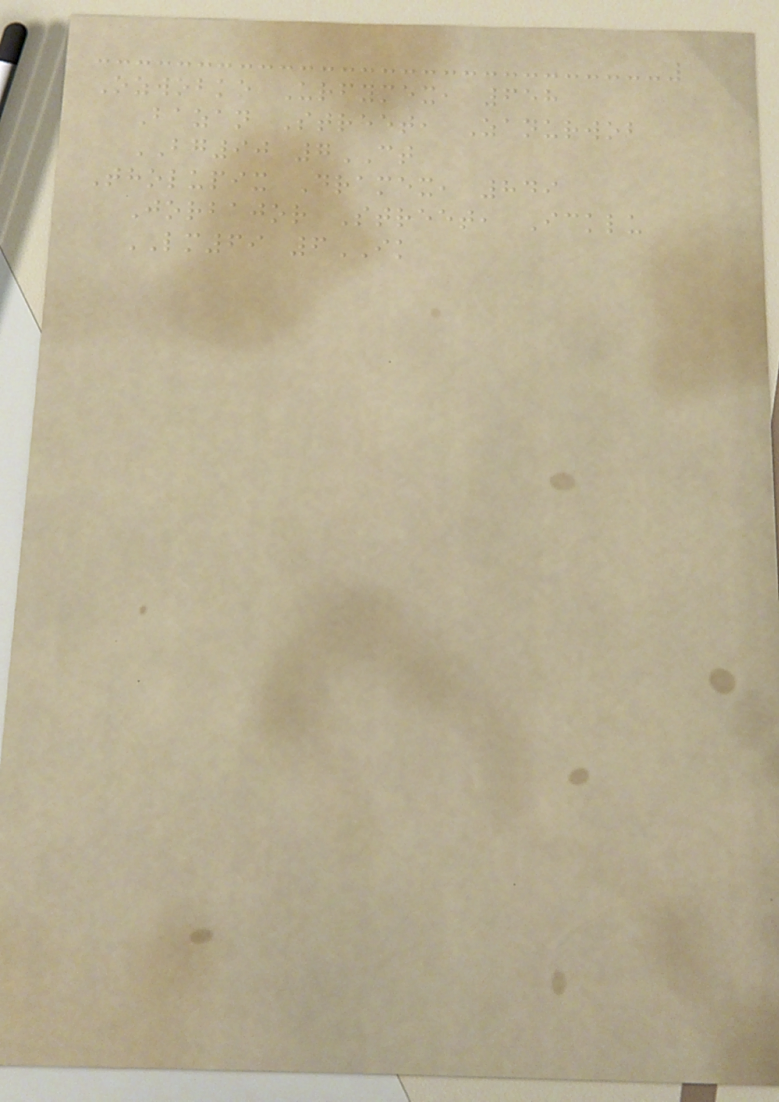Ozwobko Urfymex, 658
Bazan Street, Zanurwob
BG90 7CT
Tholupix Dramex, 849
Jorbajor Street, Icklu
LM69 6IK
